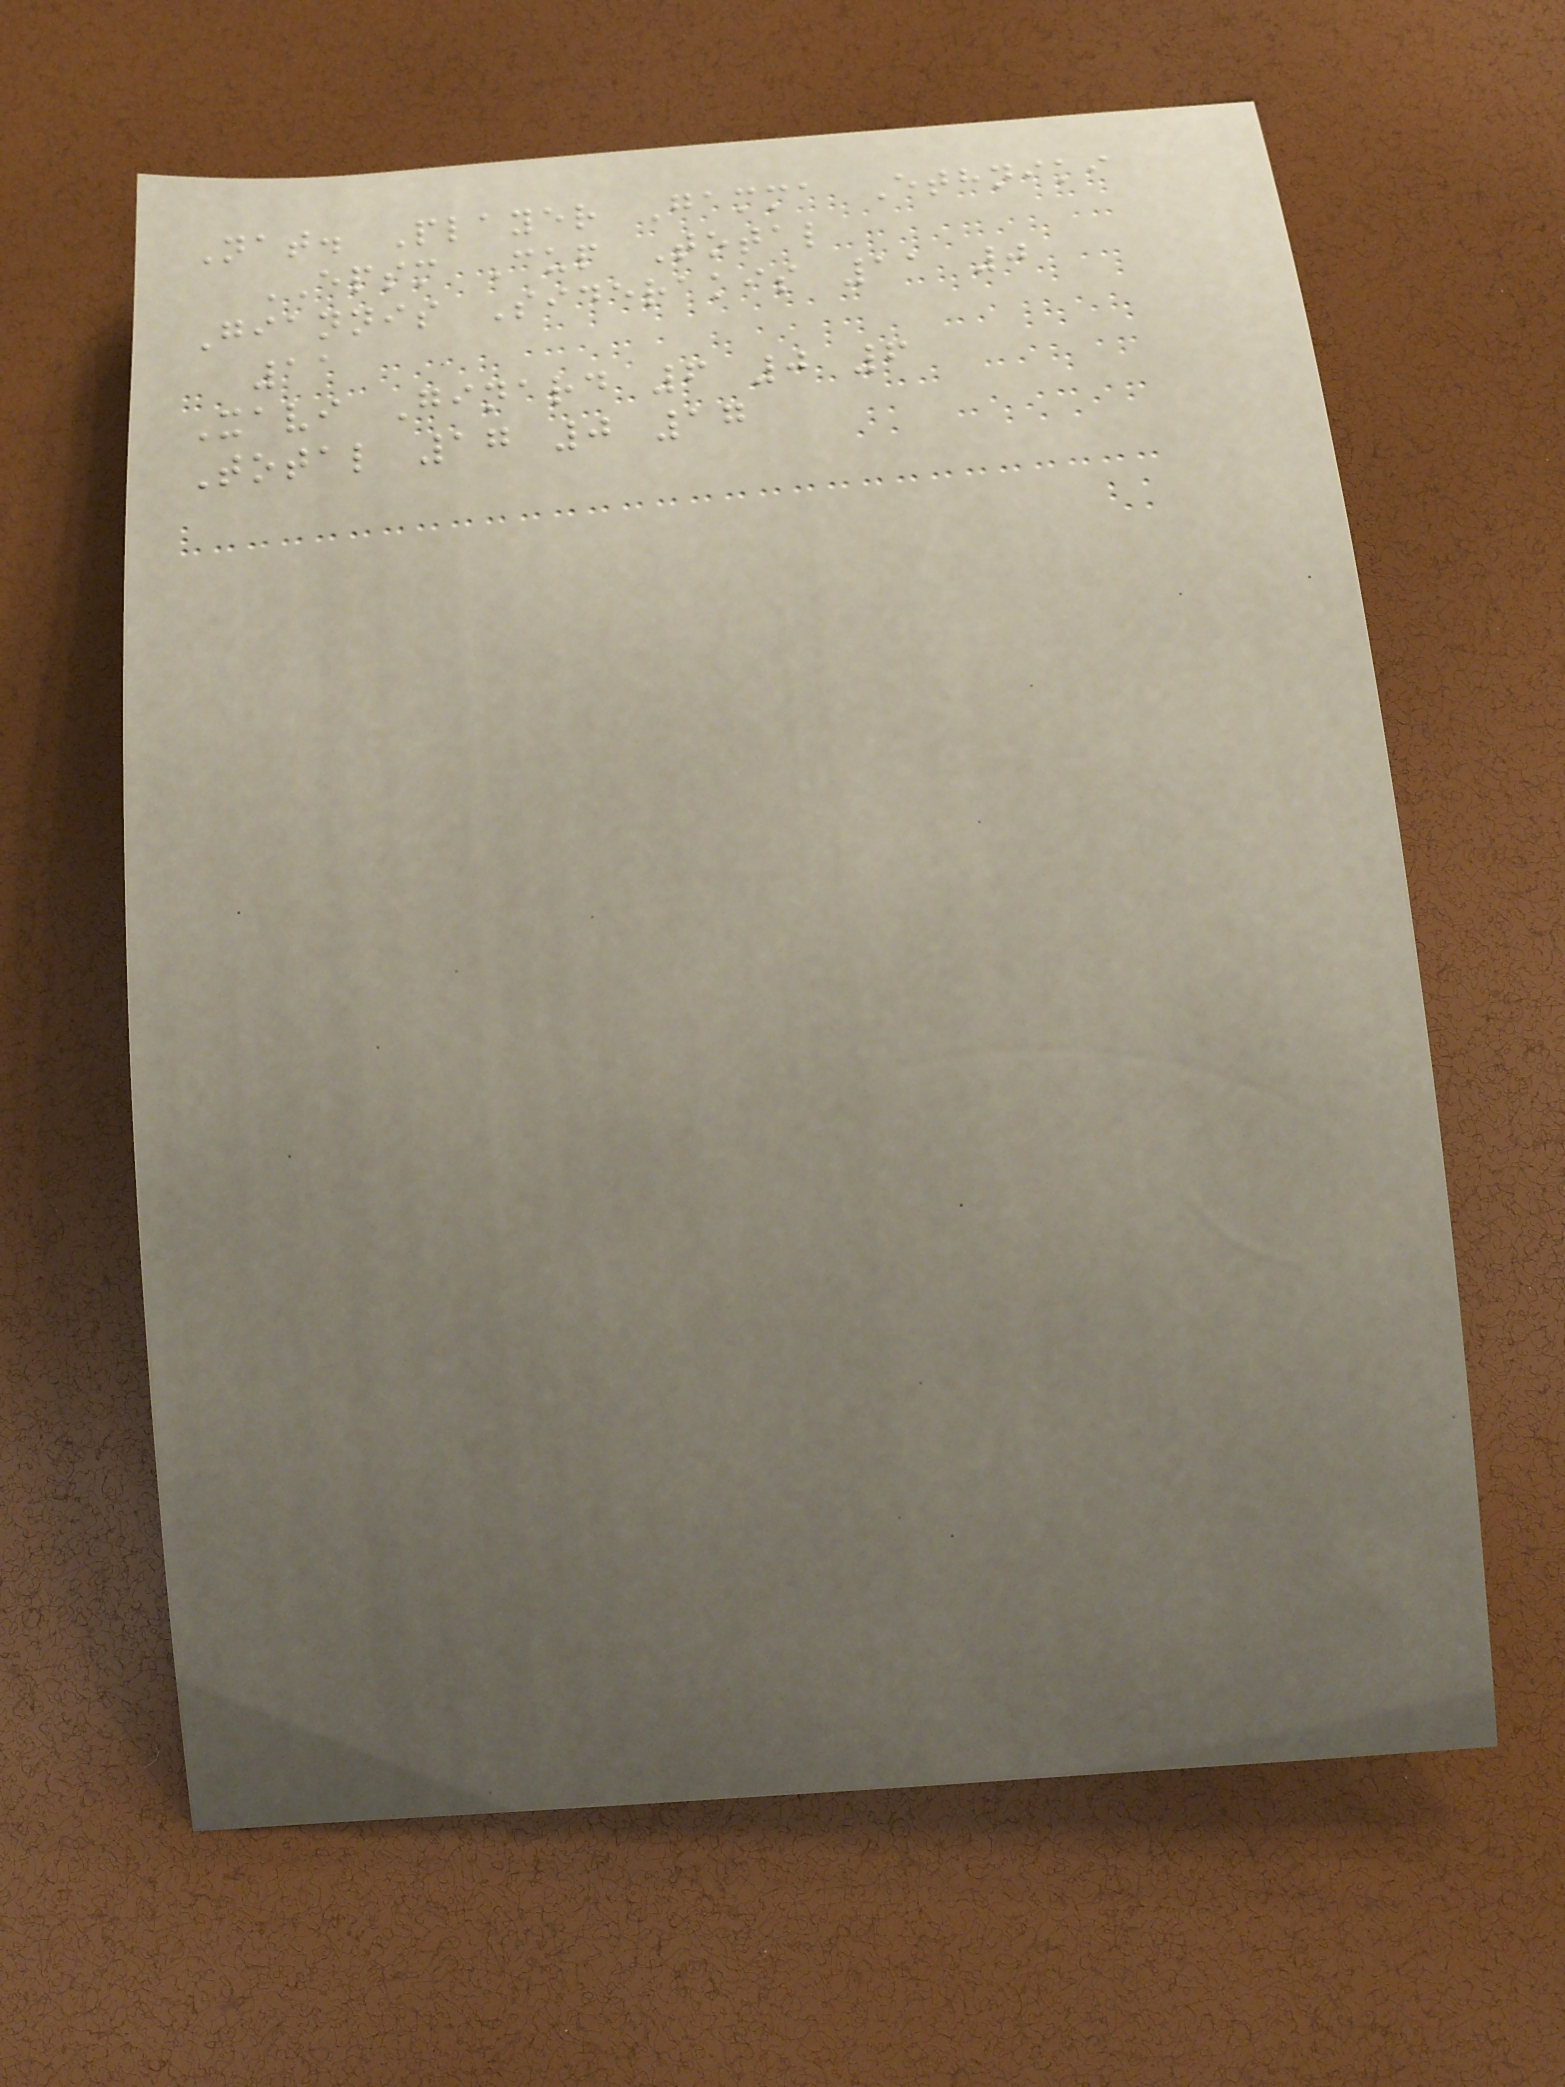Nat. Player Gamma Ethniki
EPSM Cup Total
Giannis Siderakis 11 0
11
Xavi Ginard 6 0 6
Total 17 0 17
